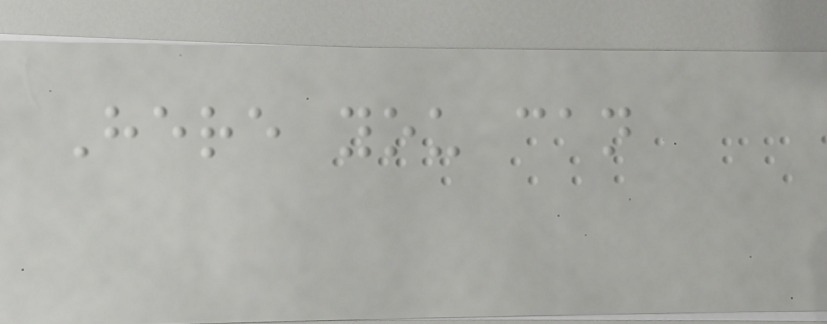Here you can
